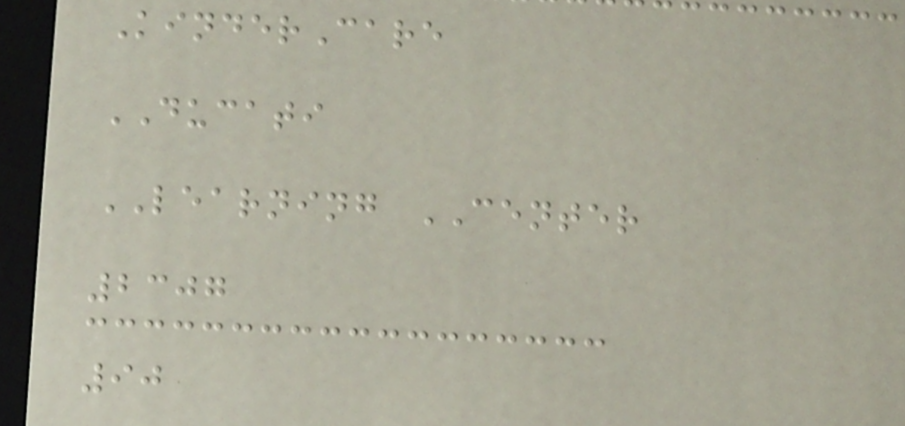KinderCare
DUCATI
LEARNING CENTER
2307
90
